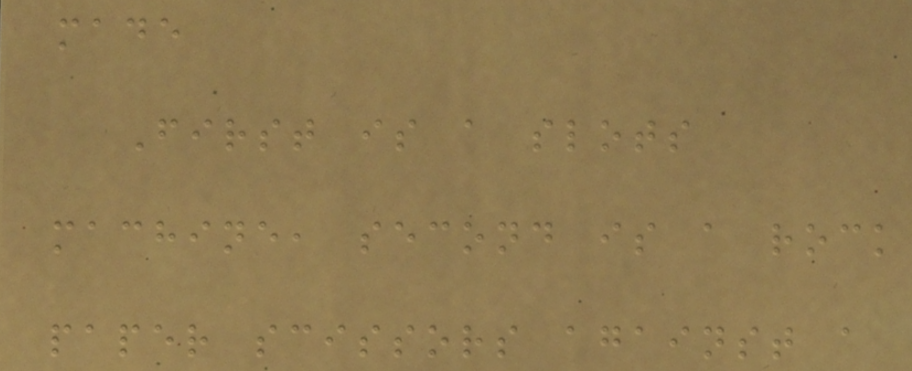made
First is a slots
machine, second is a rock
paper scissors against a
